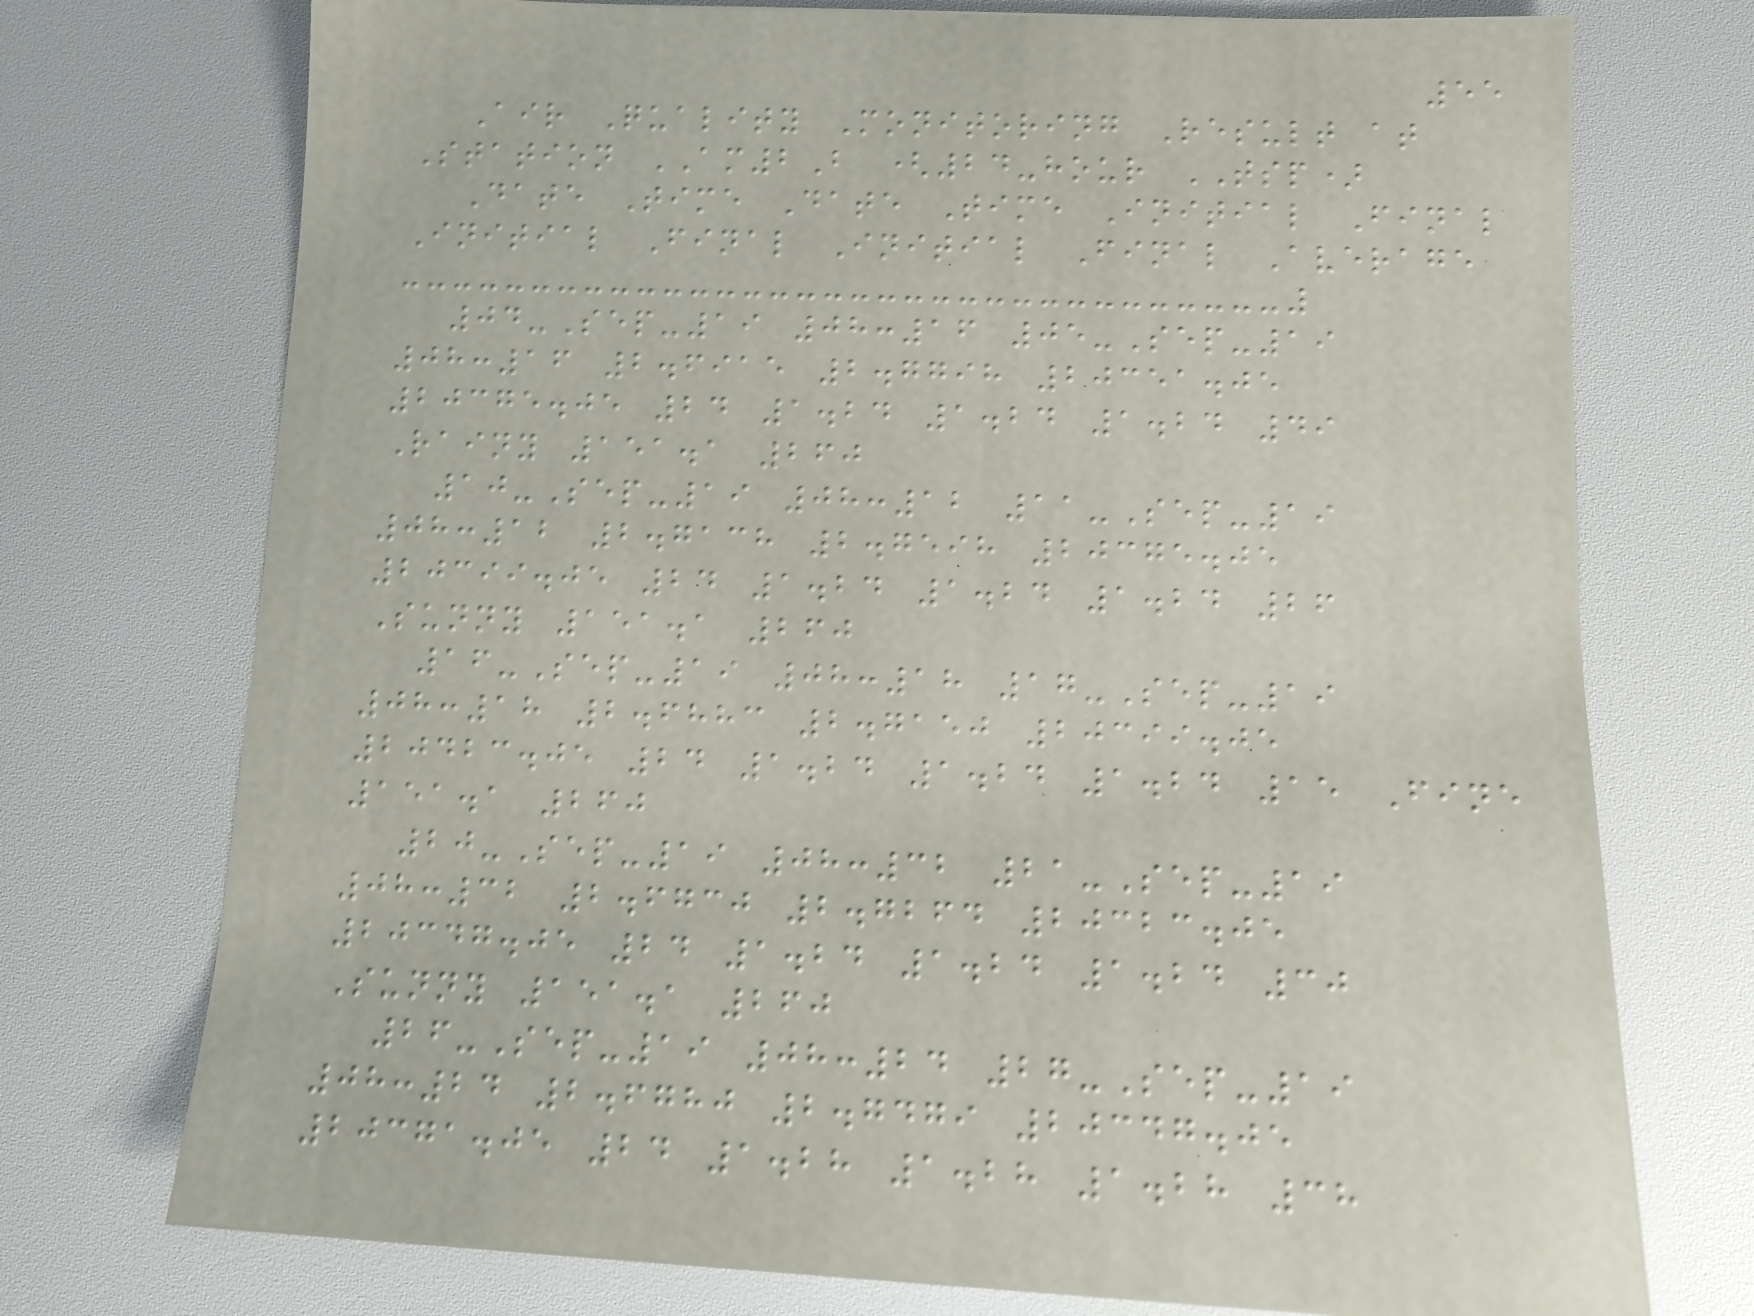55
Air Quality Monitoring Result at
Station AM2B (24-hour TSP)
Date Time Date Time Initial Final
Initial Final Initial Final Average
04-Sep-19 08:16 05-Sep-19
08:16 2.6915 2.7798 20351.05
20375.05 24 1.24 1.24 1.24 49
Rainy 151.1 260
10-Sep-19 08:12 11-Sep-19
08:12 2.7138 2.7598 20375.05
20399.05 24 1.24 1.24 1.24 26
Sunny 151.1 260
16-Sep-19 08:18 17-Sep-19
08:18 2.6883 2.7150 20399.05
20423.05 24 1.24 1.24 1.24 15 Fine
151.1 260
20-Sep-19 08:32 21-Sep-19
08:32 2.6730 2.7264 20323.05
20347.05 24 1.24 1.24 1.24 30
Sunny 151.1 260
26-Sep-19 08:24 27-Sep-19
08:24 2.6780 2.7479 20347.05
20371.05 24 1.28 1.28 1.28 38
